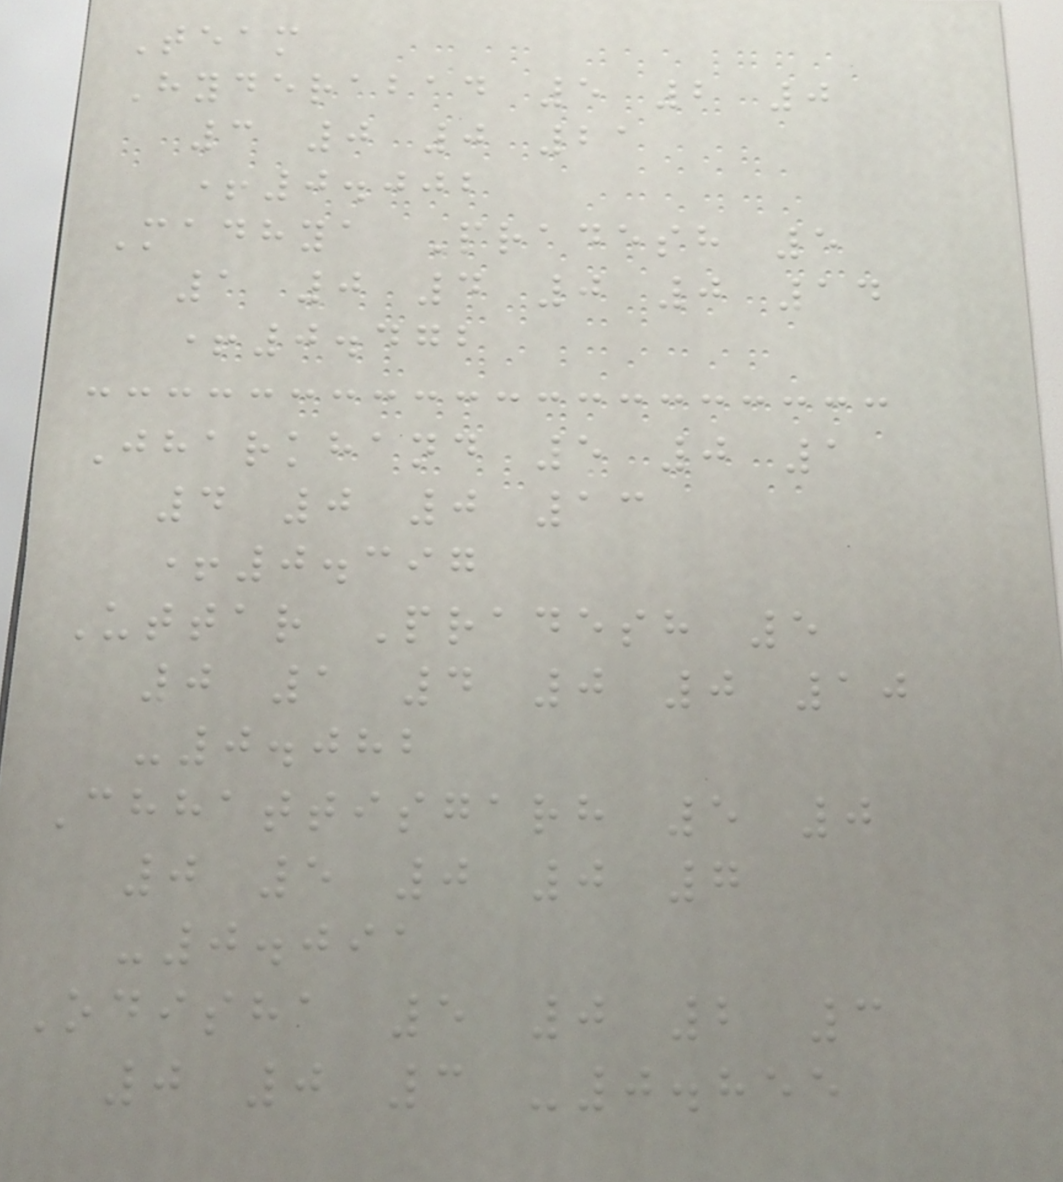Team
Hyderabad 5 2 0
3 0 0 21
+0.002
Madhya Pradesh 5
1 0 4 0 0 14
+0.472
Jharkhand 5 0 1
4 0 0 13
+0.397
Uttar Pradesh 5
0 1 4 0 0 10
-0.082
Chhattisgarh 5 0
0 5 0 0 7
-0.091
Odisha 5 0 2 3
0 0 3 -0.855
